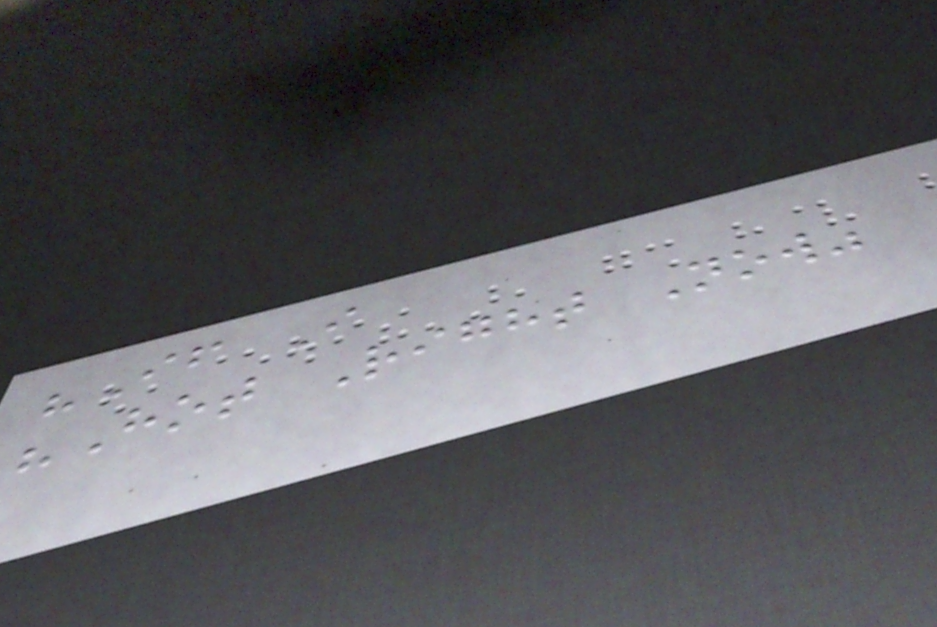"If I
"Hot Right Now"
